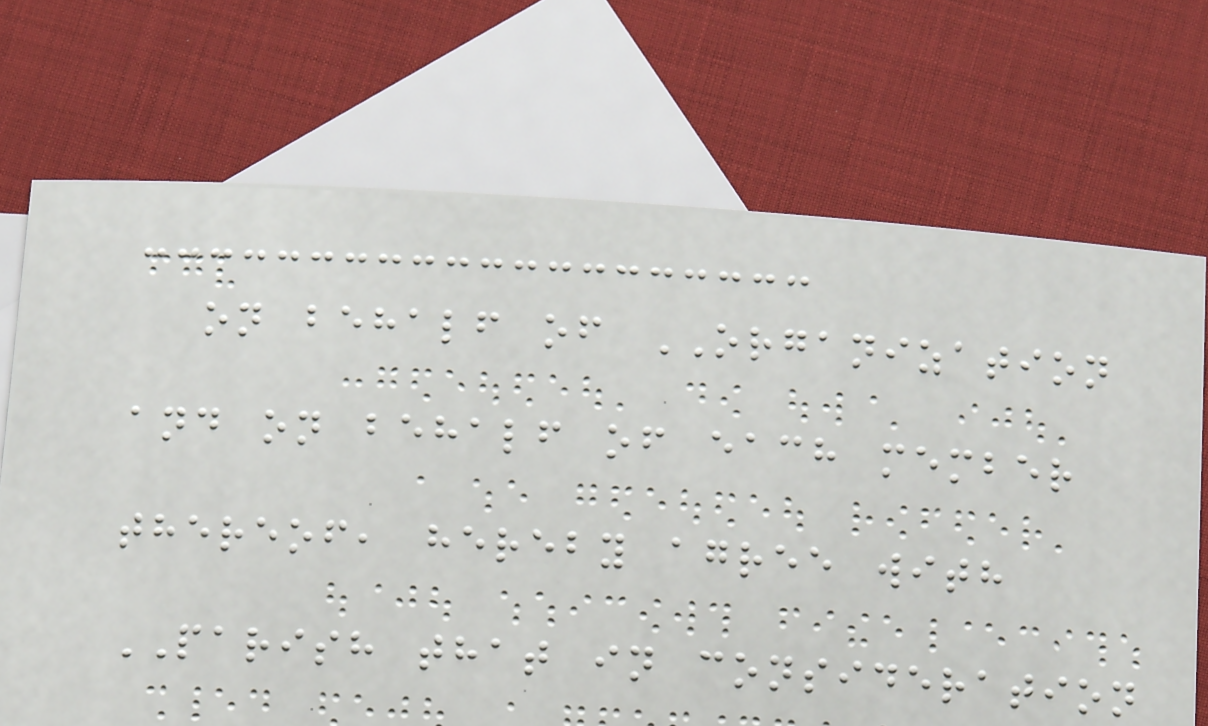on behalf of ORGANIZATION
and on behalf of each member
thereof, hereby agree with
PARISH that in consideration
